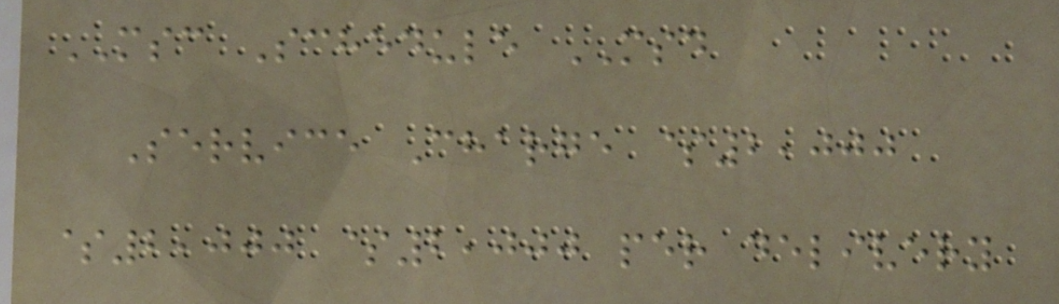MSC Schedule MSD
Service Charge $2,000
$2,000 $2,000 per delivery
